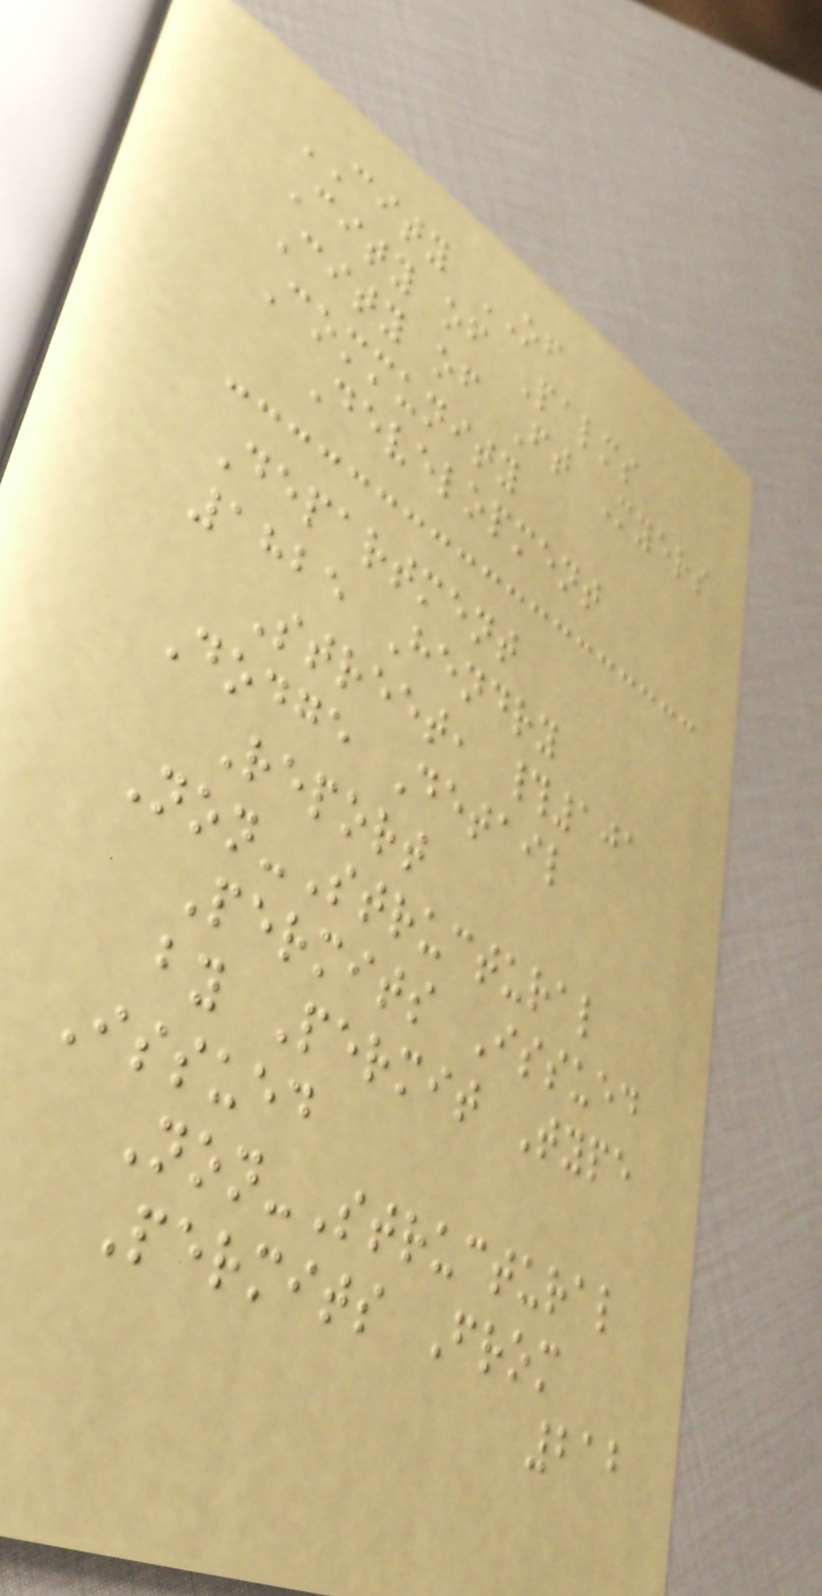CITY OF
City of Palms
City of Ft Myers
Community
Development
Department
1825 Hendry
Street, #101
Dodge Detail
Report
Non-Structural
Permits Issued
by Permit Type
Issued
Non-Structural
Permits From
212
